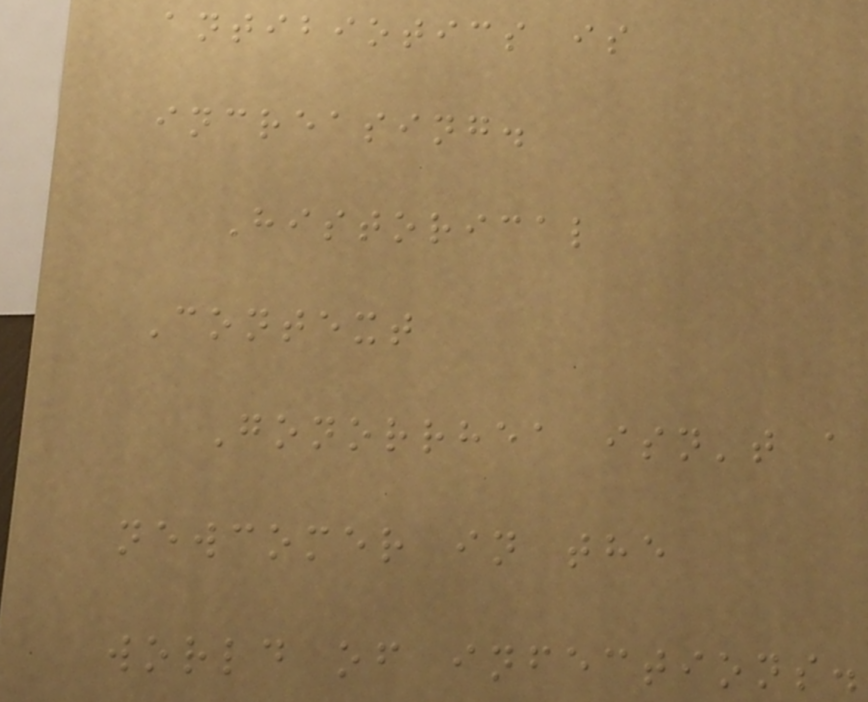antibiotics is
increasing.
Historical
Context
Gonorrhea isn't a
newcomer in the
world of infections.
